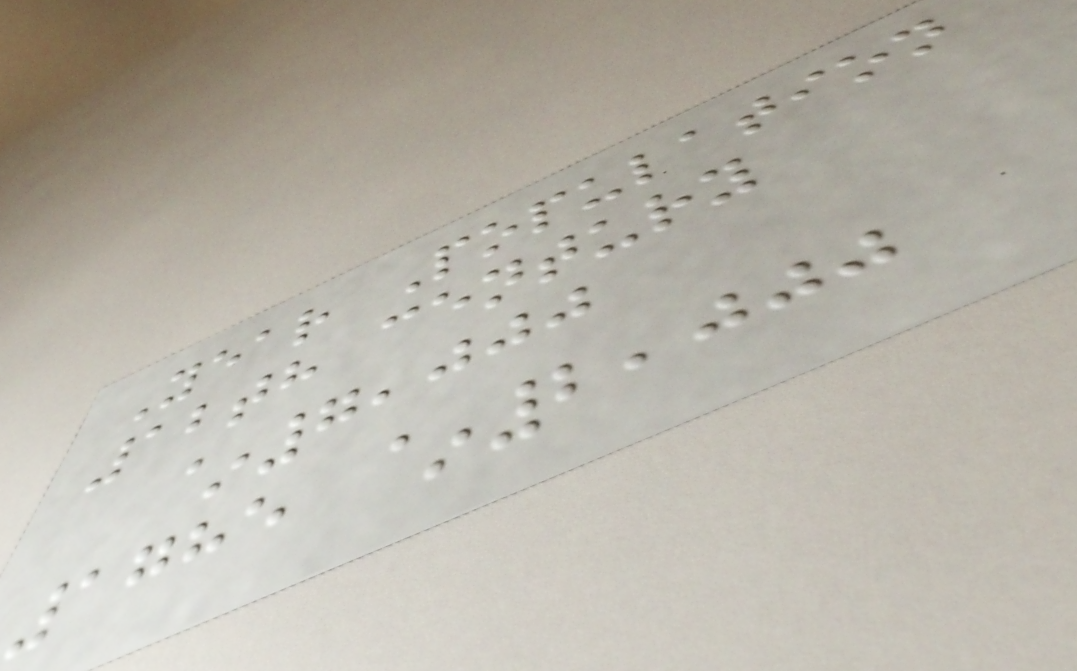Year Population
12th century
~7,000
1785 ~2,000
